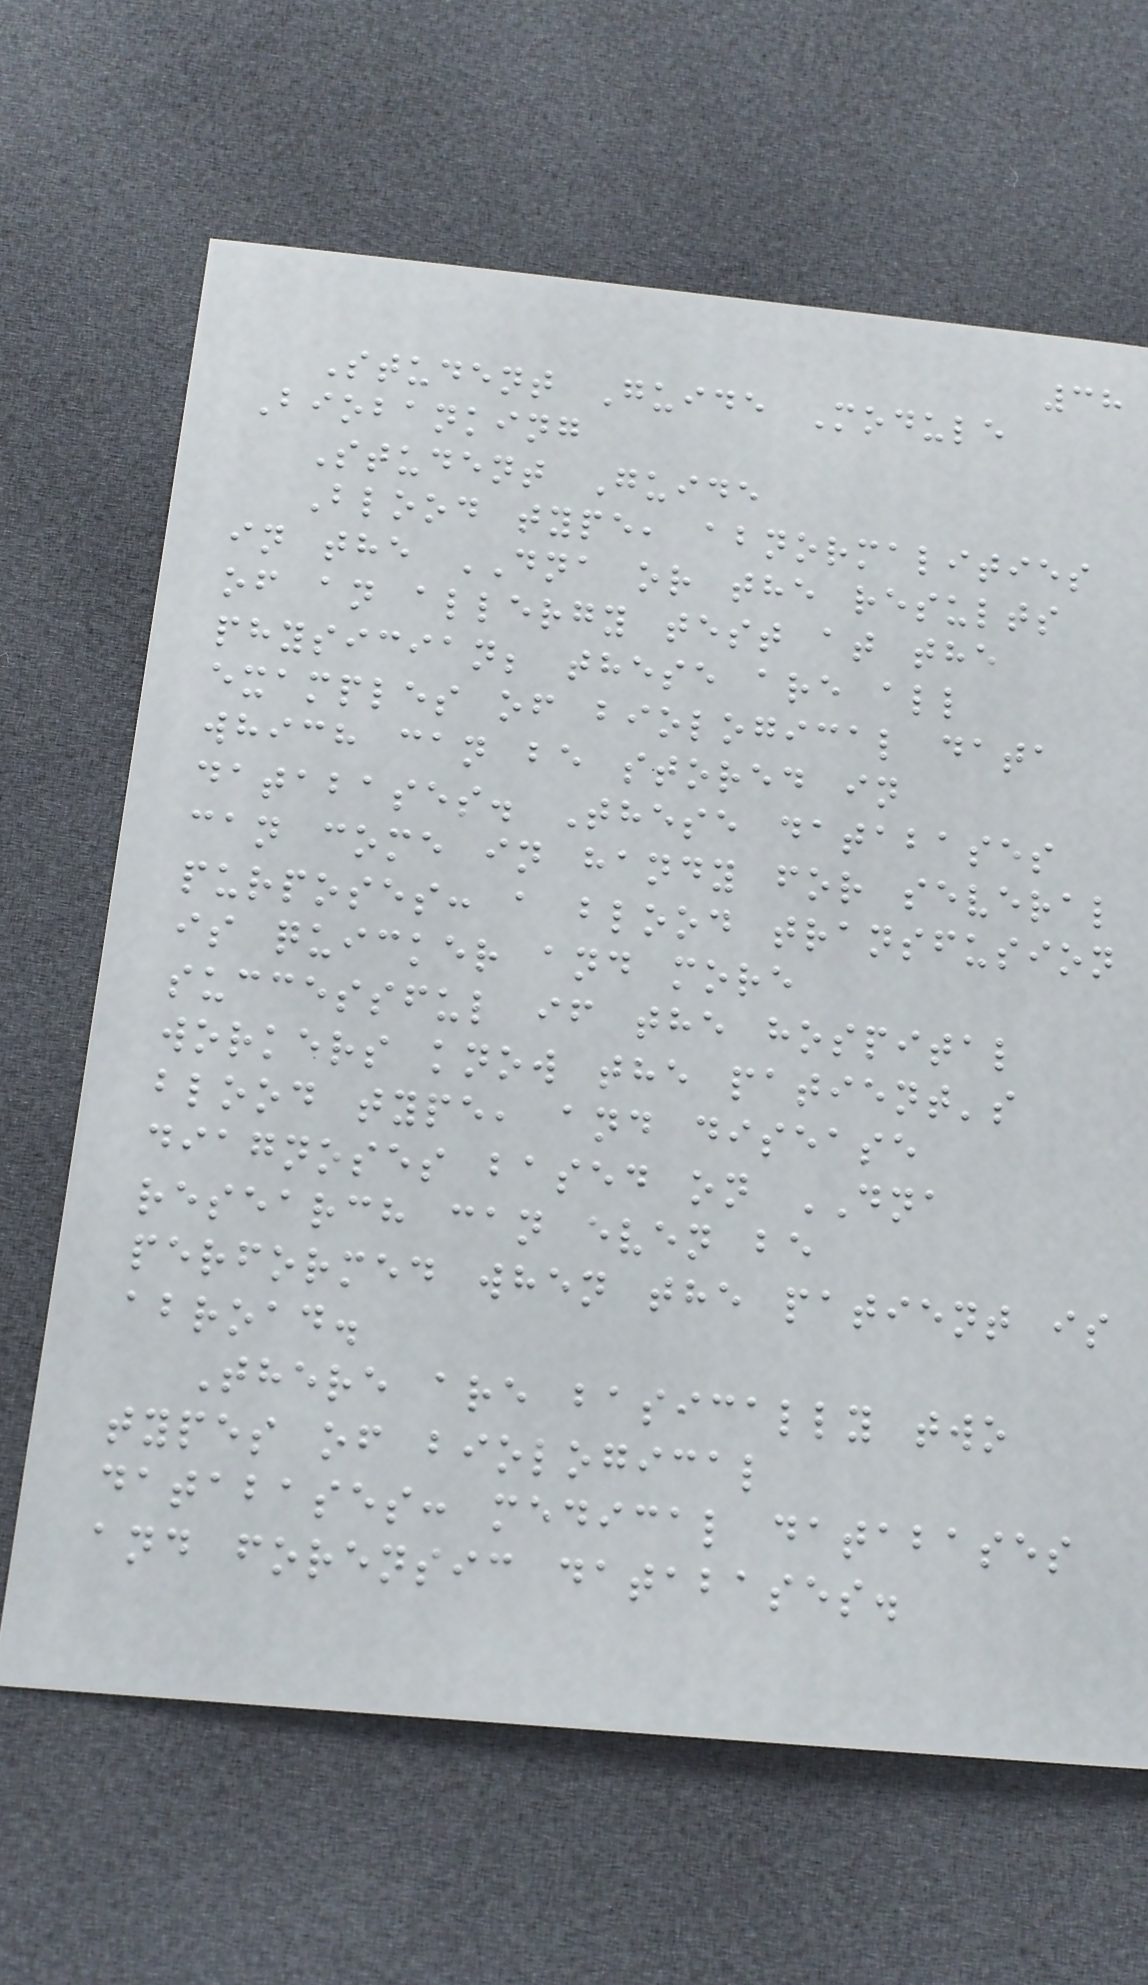38
Student Guide Module
Biobanking
Student Guide
Blood type, abnormalities
in the DNA or the results
of an allergy test at the
physician; these are all
examples of biological data
which can be stored in
databases. These databases
can come in handy for several
purposes: a blood transfusion
is quicker and more
successful if the hospital
workers know the patient's
blood type, and disease
diagnoses based on DNA
research can even be
performed when the patient is
abroad.
There are basically two
types of biological
databases: medical databases
and forensic databases.
